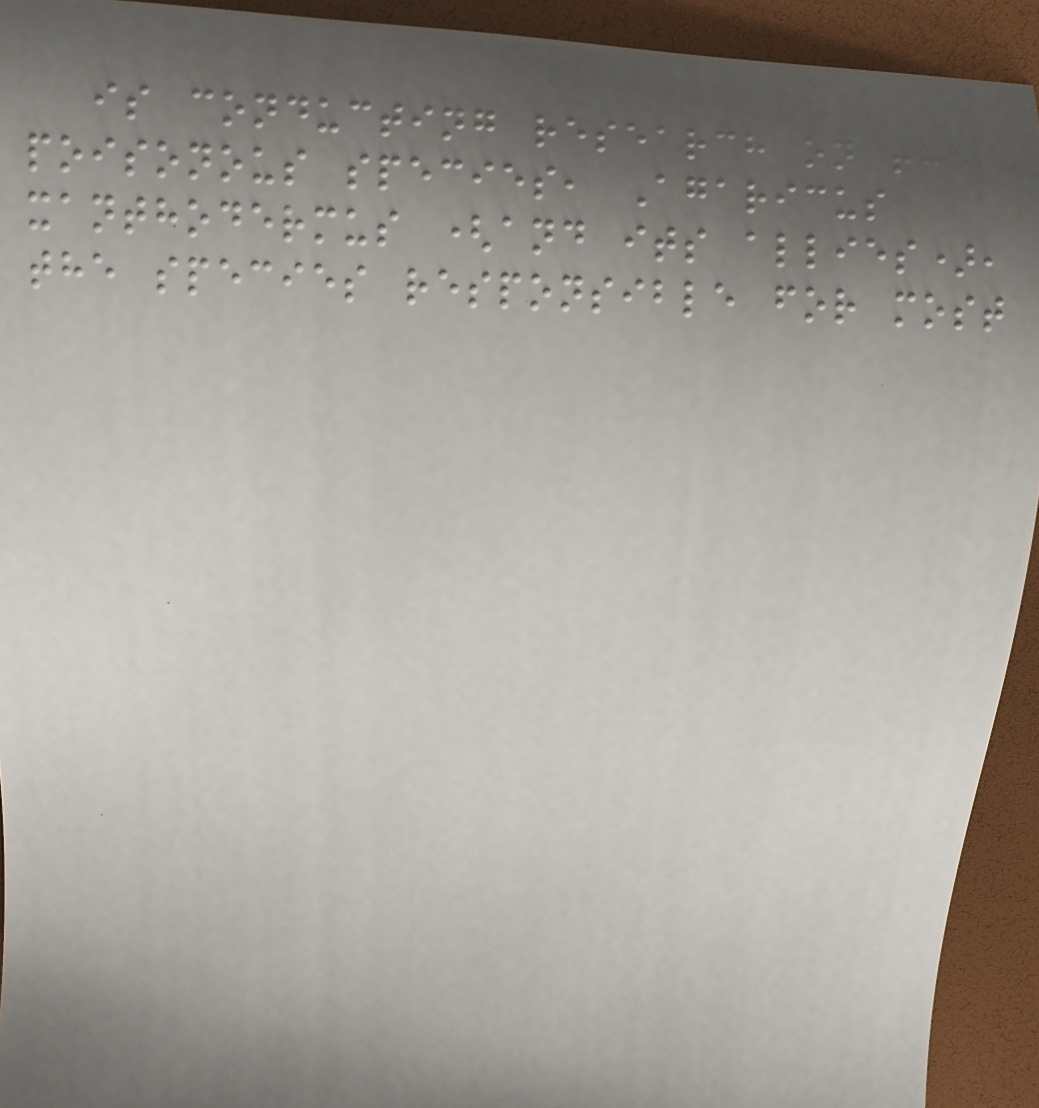is conducting research on the
poisonous species, Agaricus
xanthodermus (and its allies),
the species responsible for most
